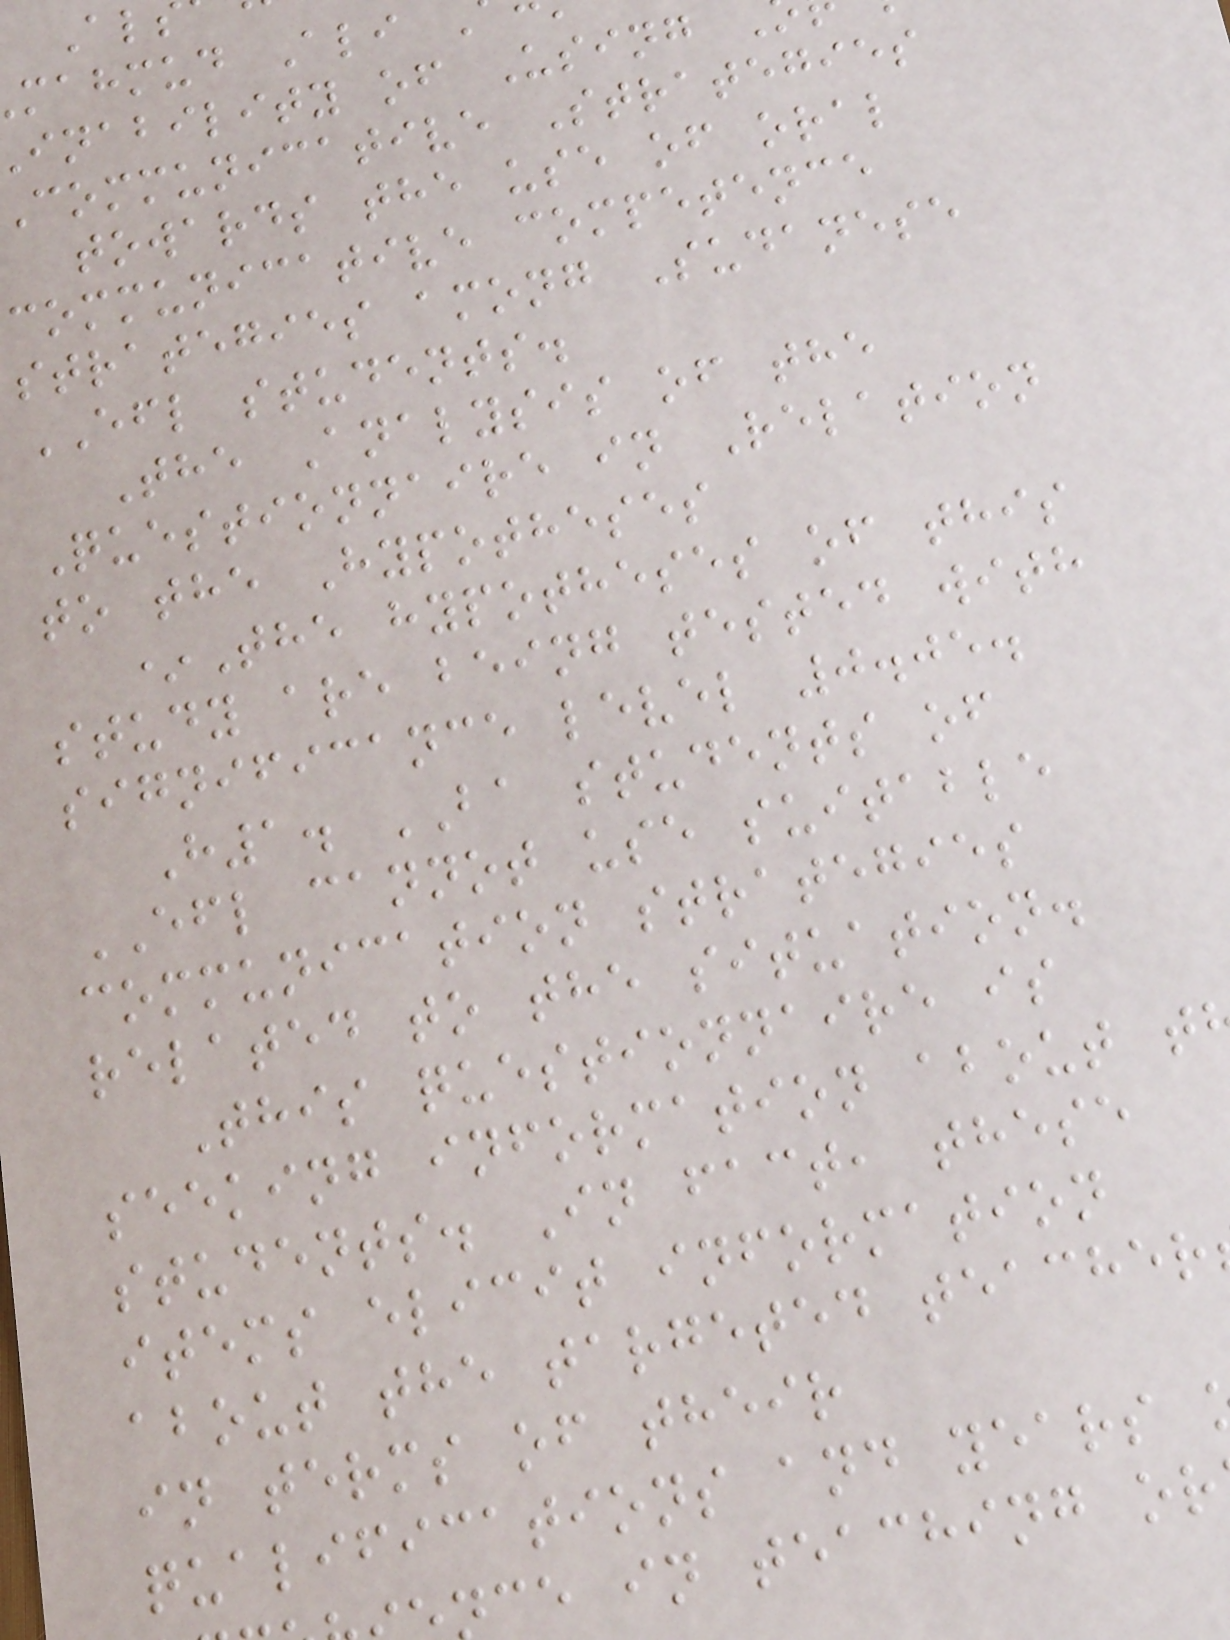mahmud Ali
inability of Using
communicative Strategies
towards the use of oral
communicative competence
strategies among Sudanese
EFL students.
The Analysis of the
Questionnaire in Relation
to the Hypotheses
*The hypotheses of this
study are being tested with
significance level 0.05.
H1. BA students of
EFL cannot use suitable
communication strategies
related to the situation.
This questionnaire is
seeking information about t
students. In fact, these
items elicit information
about the targeted teacher
in terms of their
qualifications and years
ce in teaching or
